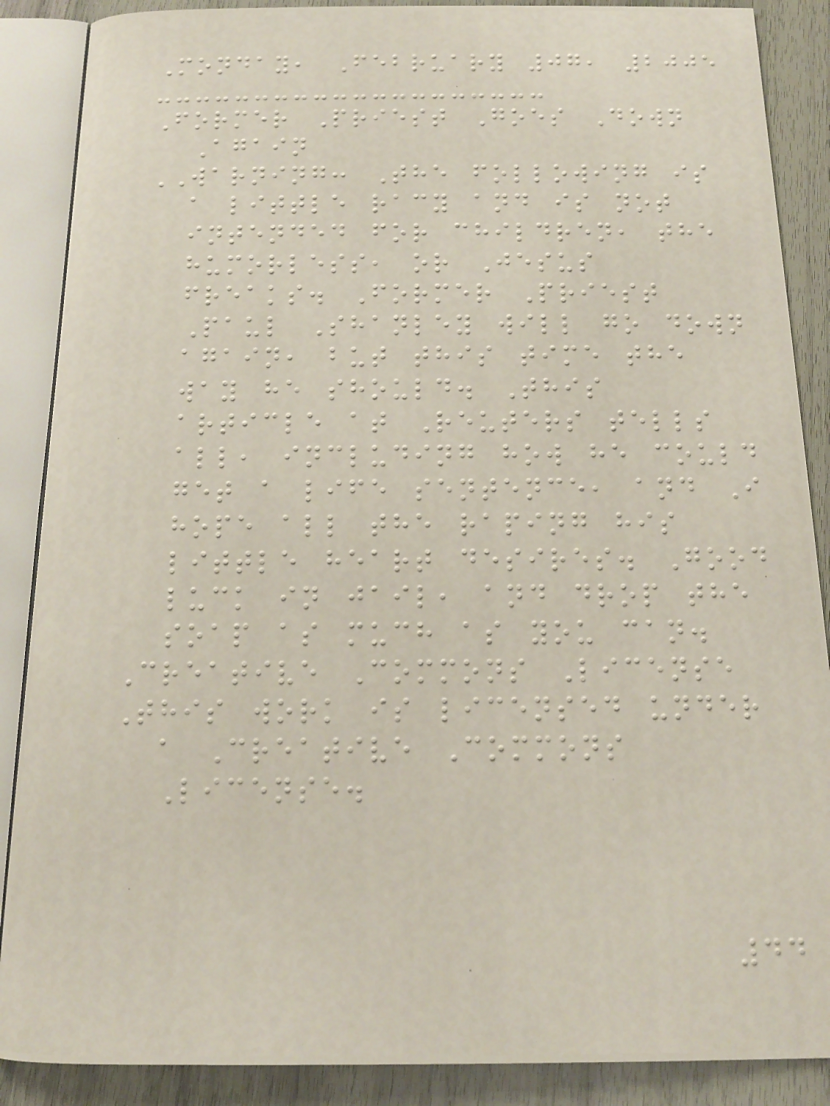Monday, February 07, 2005
Former Priest Goes Down
Again
WARNING: The following is
a little racy and is not
intended for children, the
humorless, or Jesus
freaks. Former Priest
Paul Shanley will go down
again, but this time the
way he should. This
article at Reuters tells
all, including how he could
get a life sentence, and I
hope all the raping his
little heart desires. Good
luck in jail, and drop the
soap as much as you can.
Creative Commons License
This work is licensed under
a Creative Commons
License.
44
